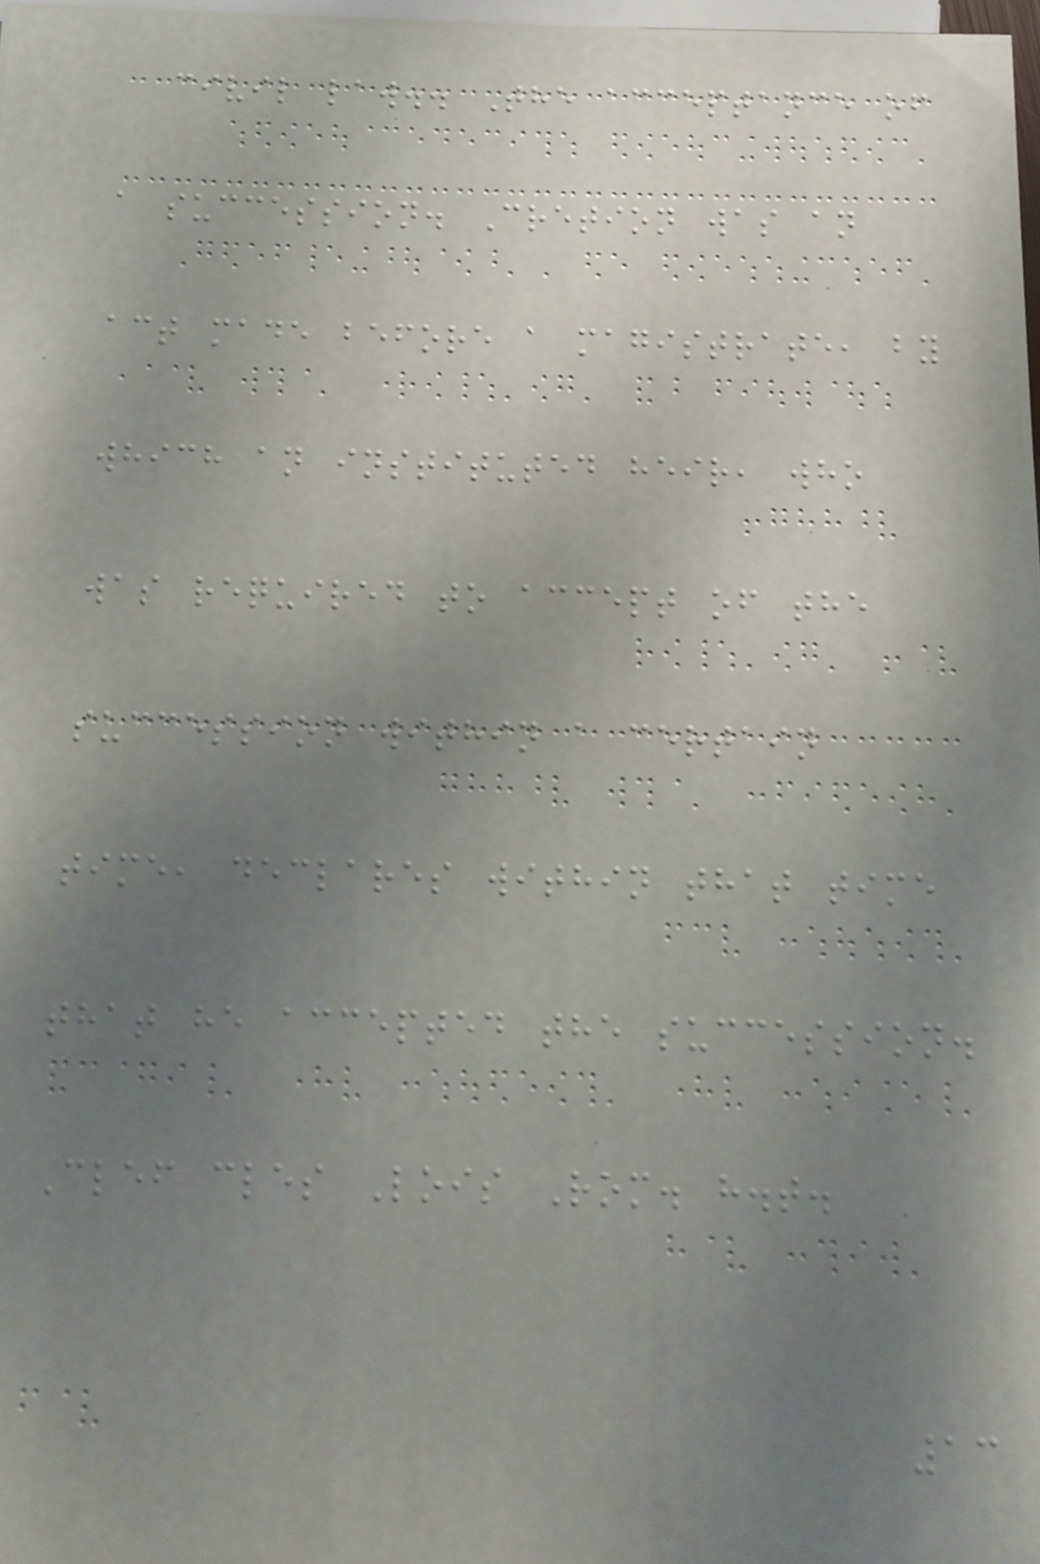civil law.. The acceptance of
a succession. Cretion was an
act made before a magistrate, by
which an instituted heir, who
was required to accept of the
succession within a certain
time, declares within that time
that he accepted the succession.
Clef cles Lois Rom. h.t.
13
